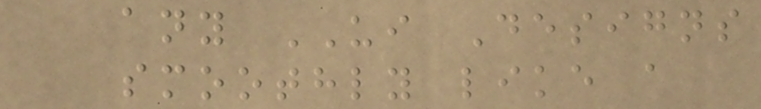any UI Designs
smoothly like a
